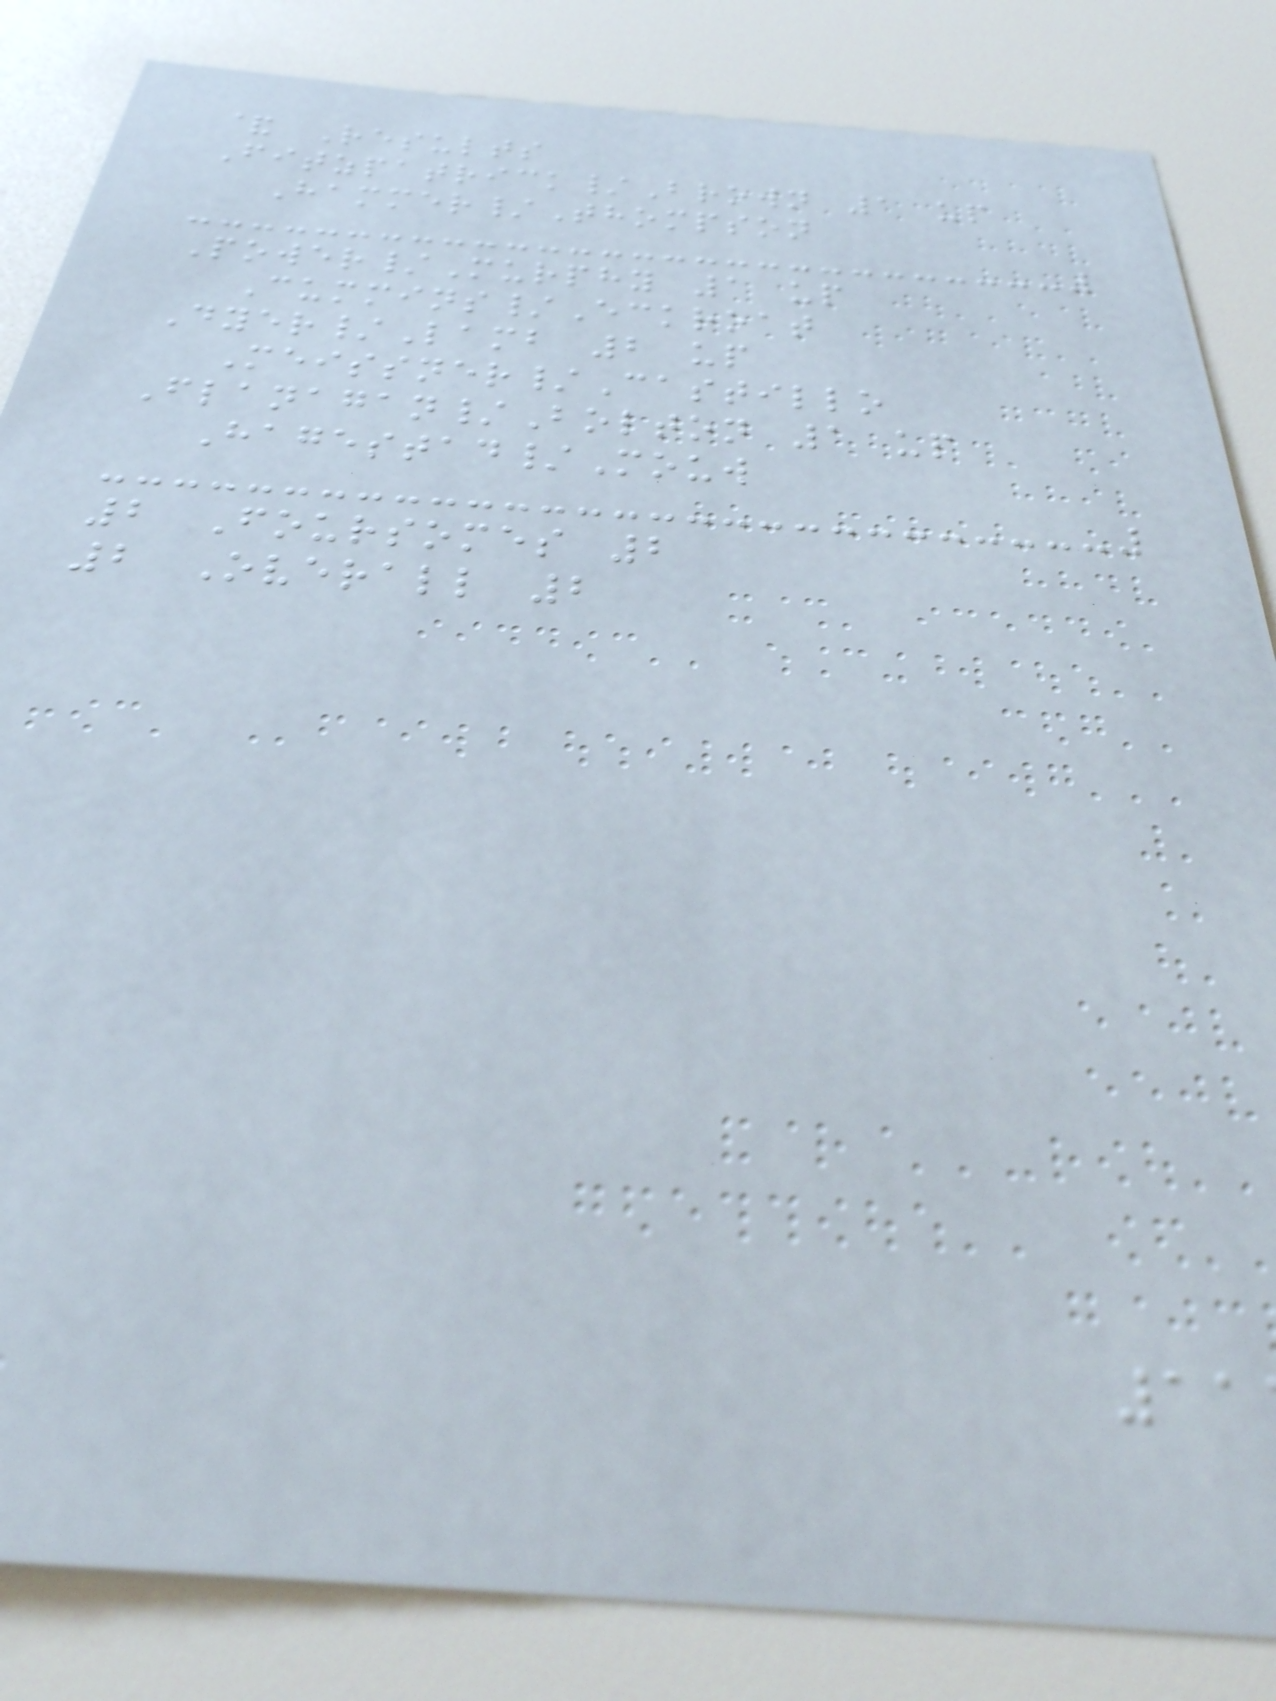& Results
Fitzpatrick/Brown 1 up
Hammer/Thompson
Power/Murphy 1 up
Cummins/Eckroat
Dyer/Lamb 2 up
Meissner/Castillo
Flanagan/Bolton 1 up
Hagestad/Mouw
2 Foursomes 2
2 Overall 2
